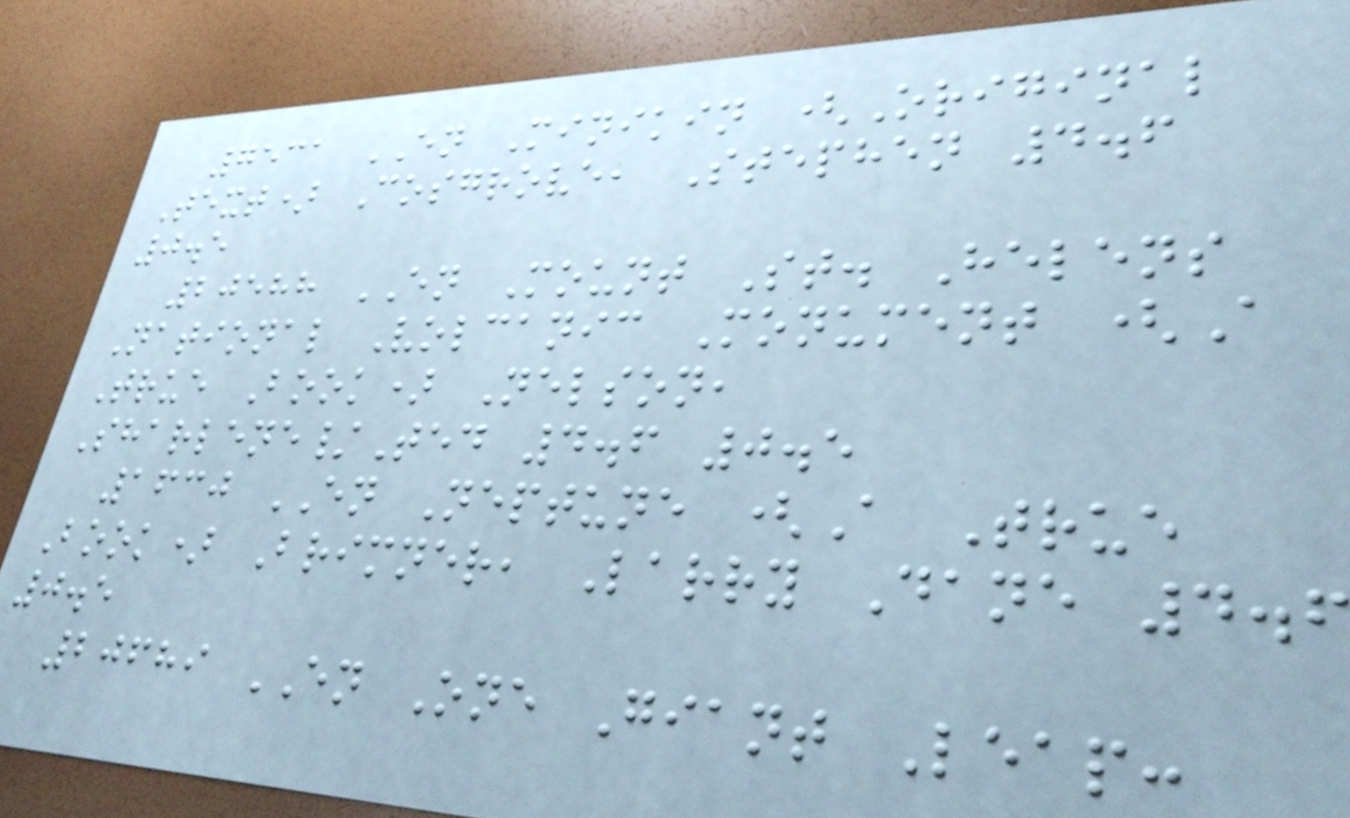7531 EN Minikin (Original
Text) Cosgrove, Stephen 4.6
0.5
20588 EN Mount St. Helens
National Volcanic Monument (A
True Book) Nelson,
Sharlene/Ted 4.6 0.5
1630 EN Neptune (A True
Book) Brimner, Larry Dane 4.6
0.5
20689 EN One Giant Leap:
